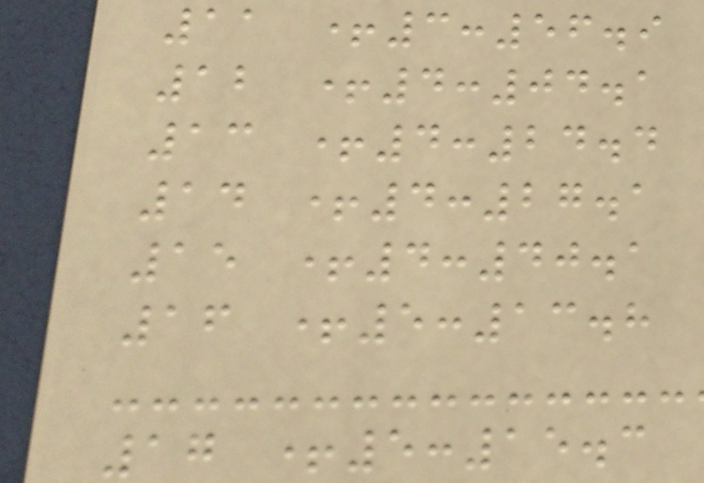11 +3:56.9
12 +4:04.1
13 +4:24.4
14 +4:27.1
15 +4:40.1
16 +5:13.8
17 +5:15.3
